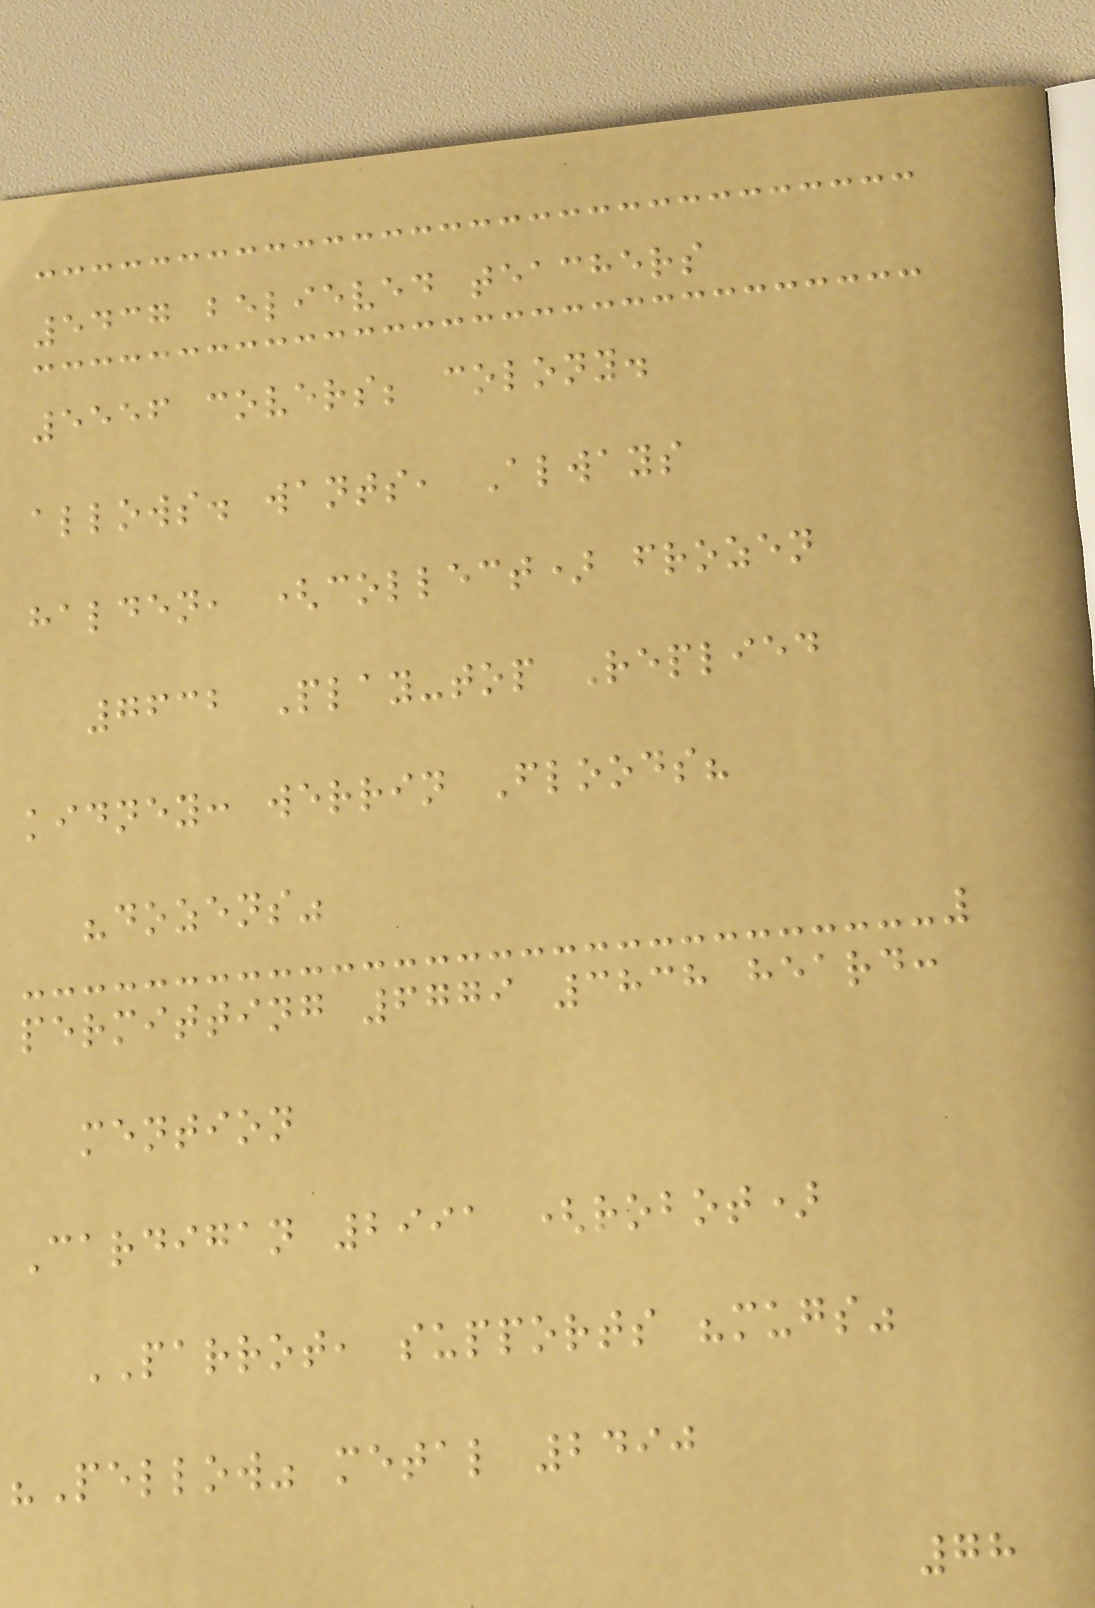5437 believed teachers
5556 covers; colony.
allows. wants, Always
halden, (collect) frozen
7632 Play-top Replied
kidney: werrin Floods?
"dozens"
permitting 6779 3838 heard:
mention
Cardigan 2991 (robot)
PARROT, supports "mugs"
"Pellow" metal 2490
78
